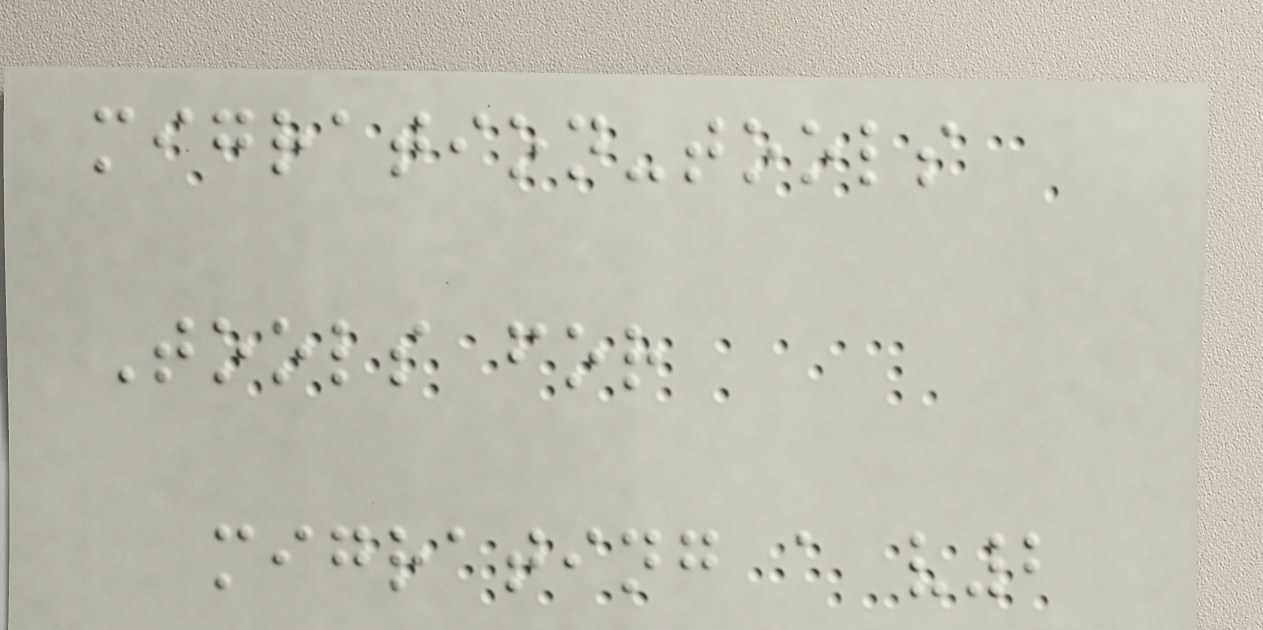migration-tools
Tools for
migrating a v2
